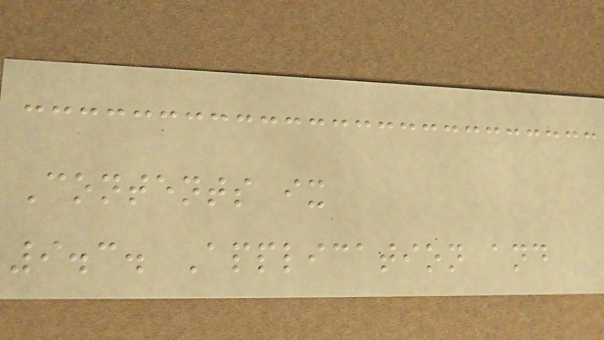Contents ix
9.3. Application and
